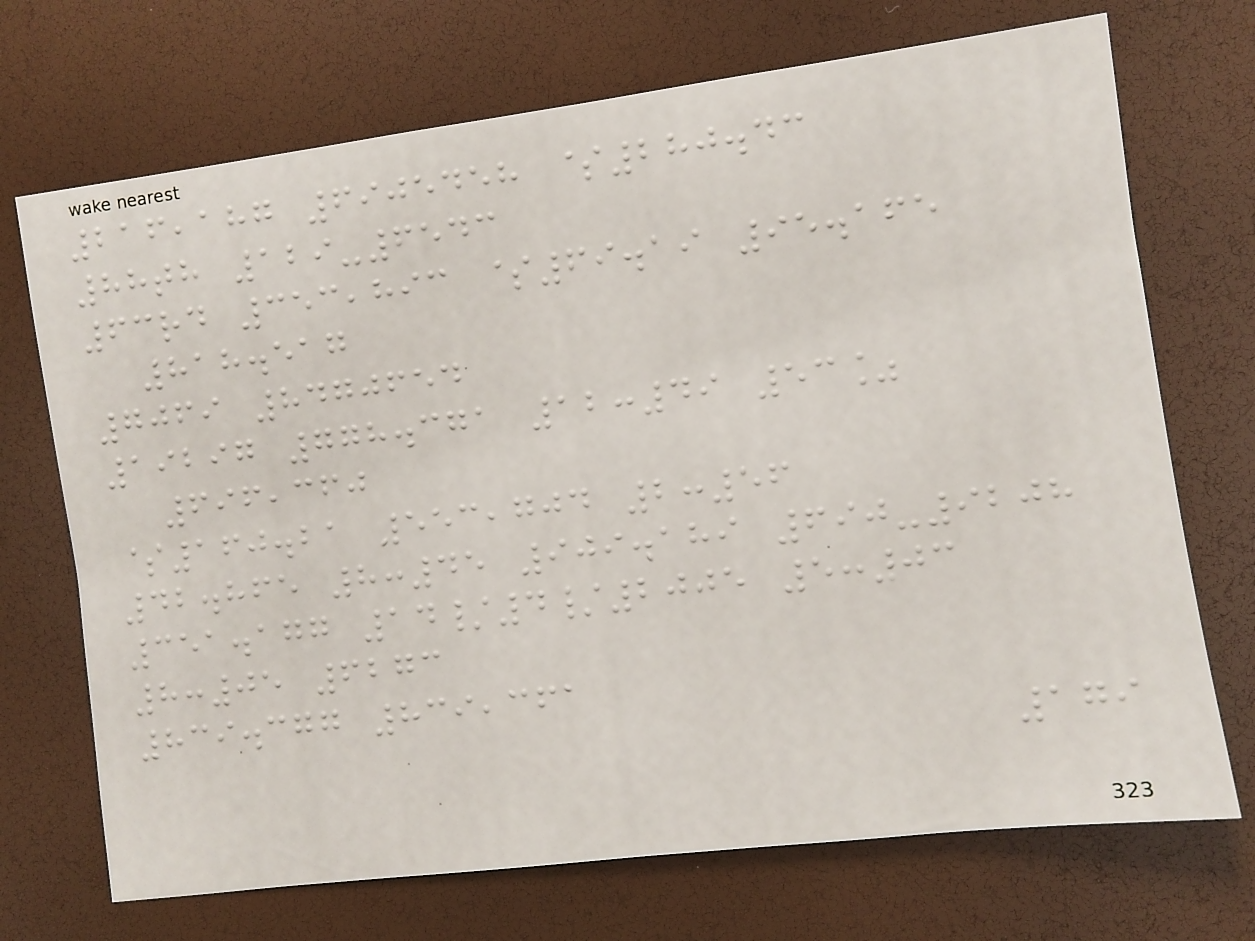216,187 6905458 $280.43
88th 129-6543
63rd 353,893 $69.19 95.165
818.517
7069 8470654
19297 778.371 12:49 53%
696,360
$160.21 553,704 2:56
42.865 8:45 909.189 690-9208
351.177 14/4/2005 5:03
8:05 6273
839.377 839,361
179
